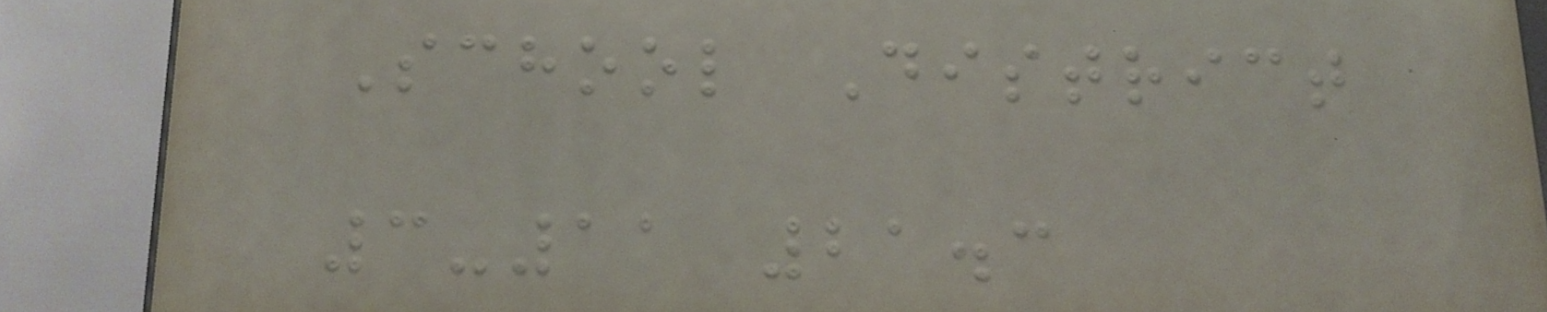School District
3-11 21.3
